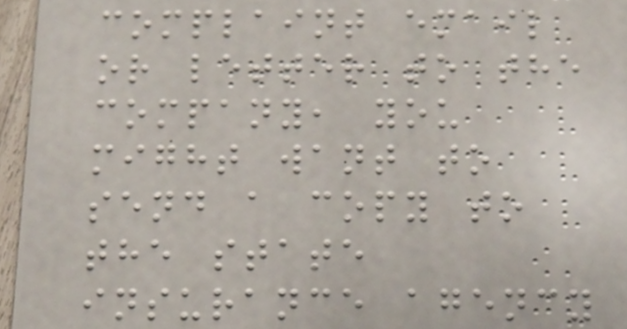complaint email
or letter to the
company, you
might want to
send a copy to
the state
insurance agency
